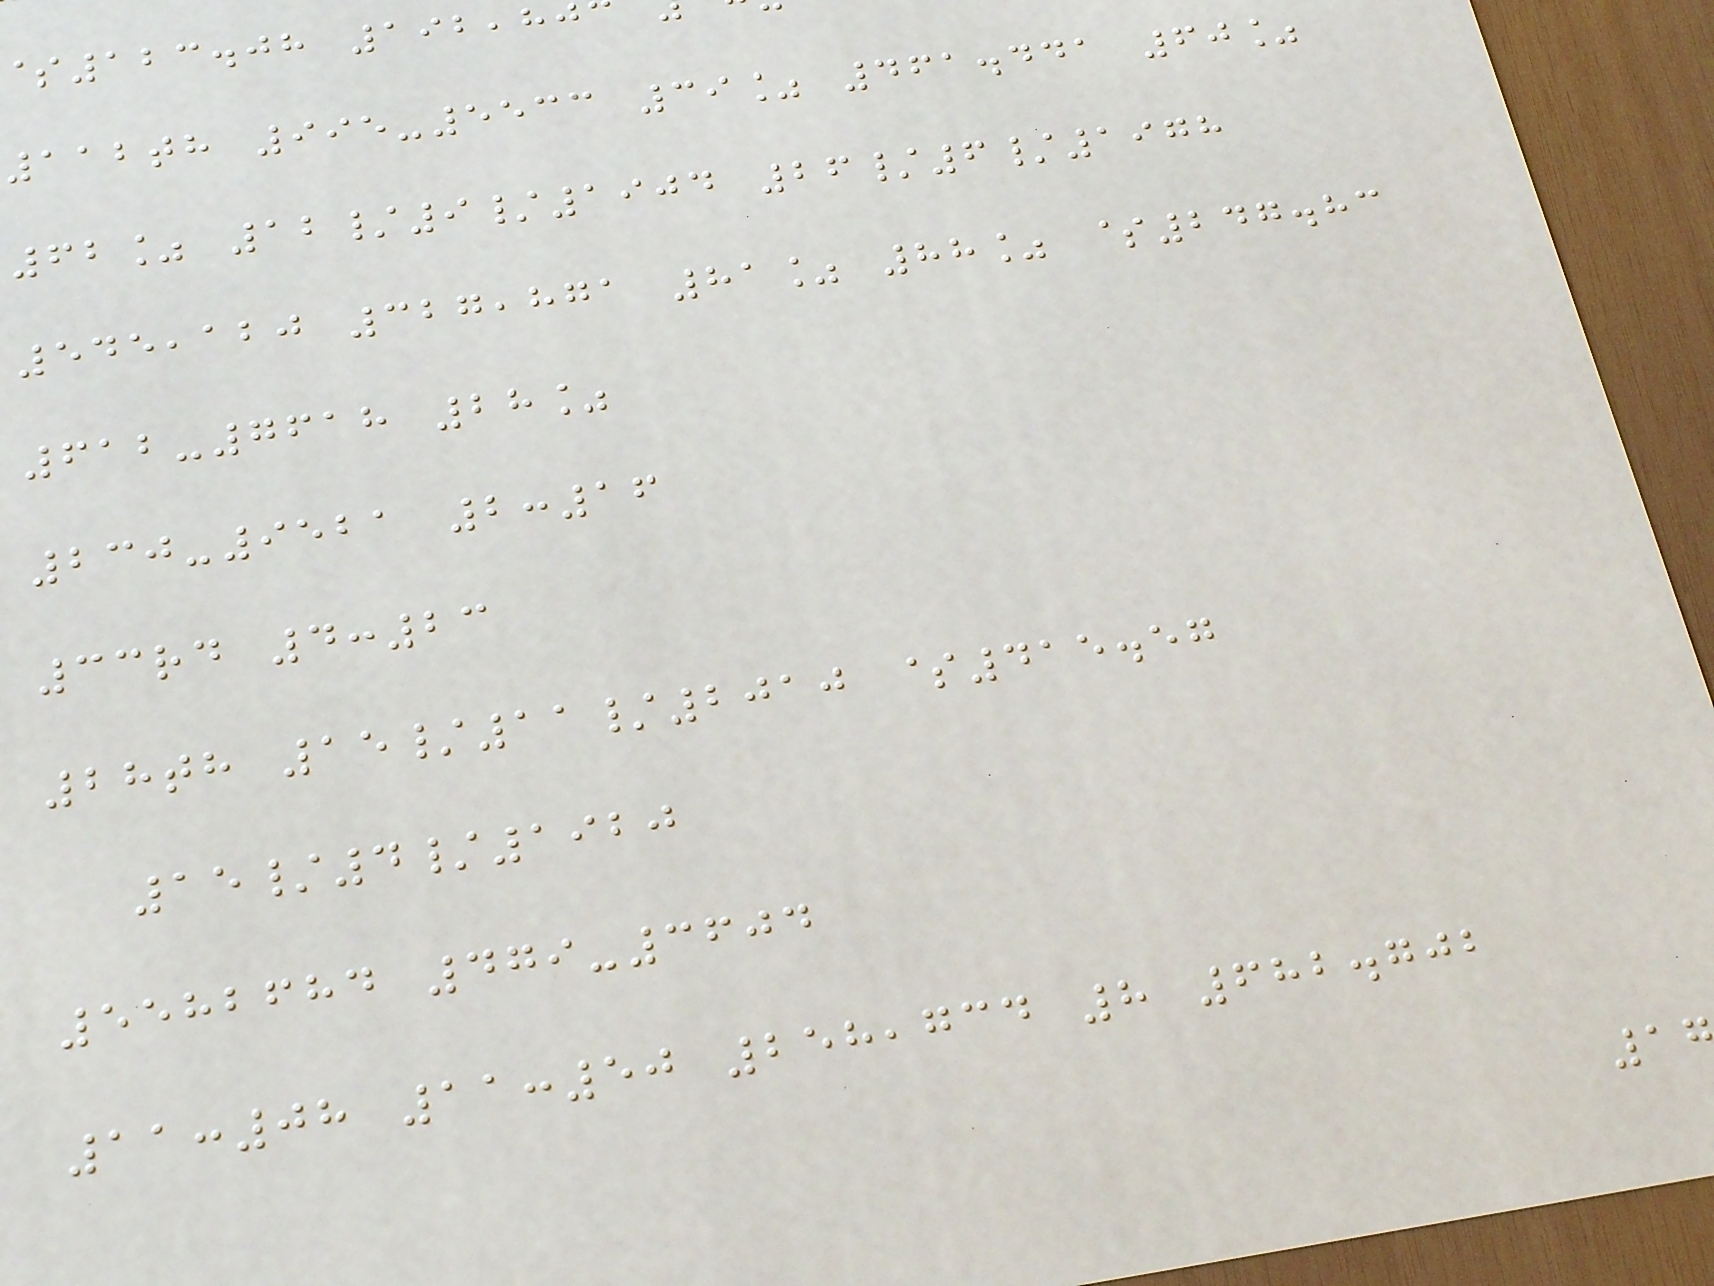123.08 192,80
112th 995-5533 39% 461.441 60%
62% 12/9/1904 26/6/1978
545,120 327,871 81% 88% $247.83
612-7618 28%
230-9521 2:16
33rd 4:23
28th 15/11/2010 $415.57
15/4/1920
5582684 479-3604
11:08 11:50 258,734 8 682.702
